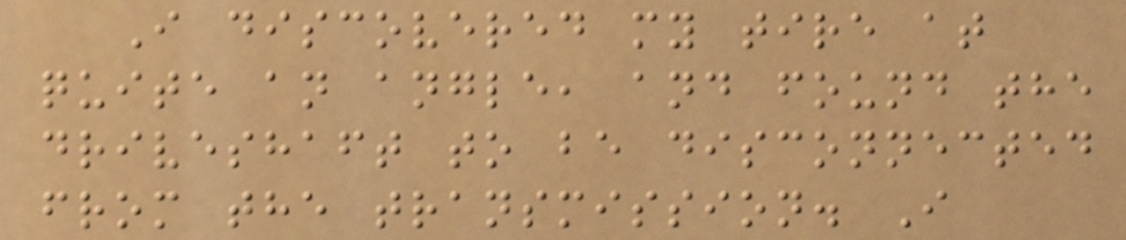I discovered my tire at
quite an angle, and found the
driveshaft to be disconnected
from the transmission. I
